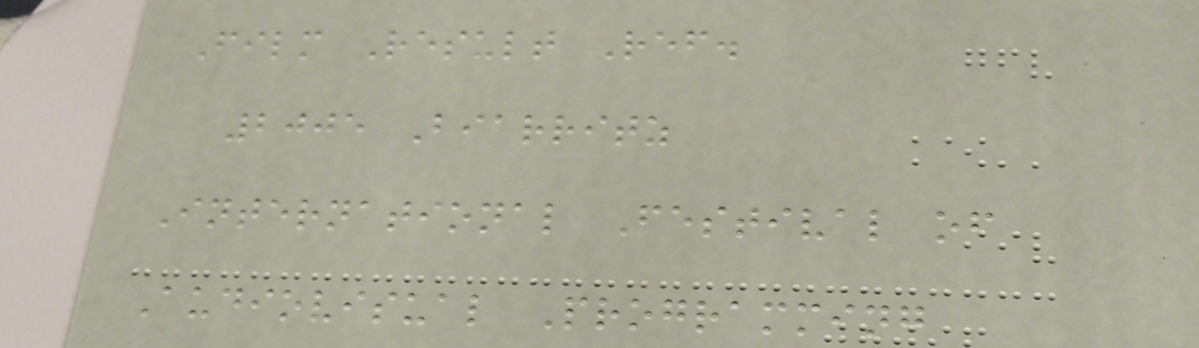Film Result Ref.
2005 Biarritz
International Festival of
Audiovisual Programming
